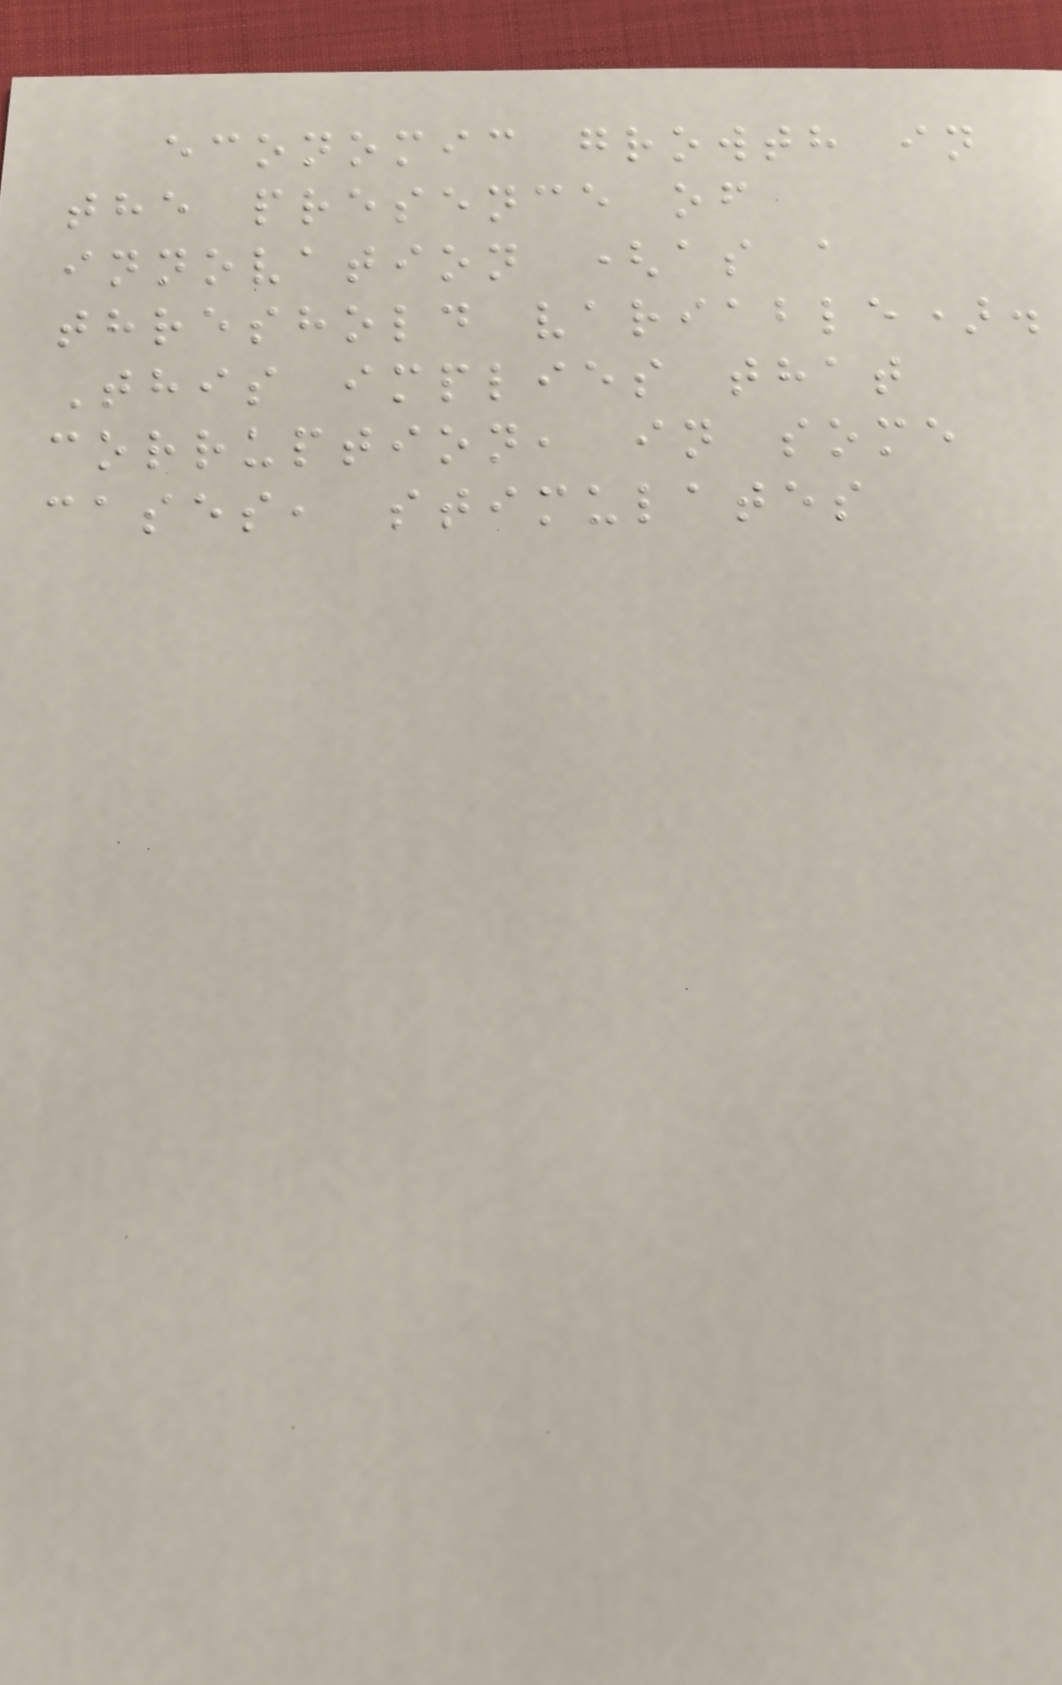economic growth in
the presence of
innovation (as a
threshold variable).
This implies that
corruption, in some
cases, stimulates
